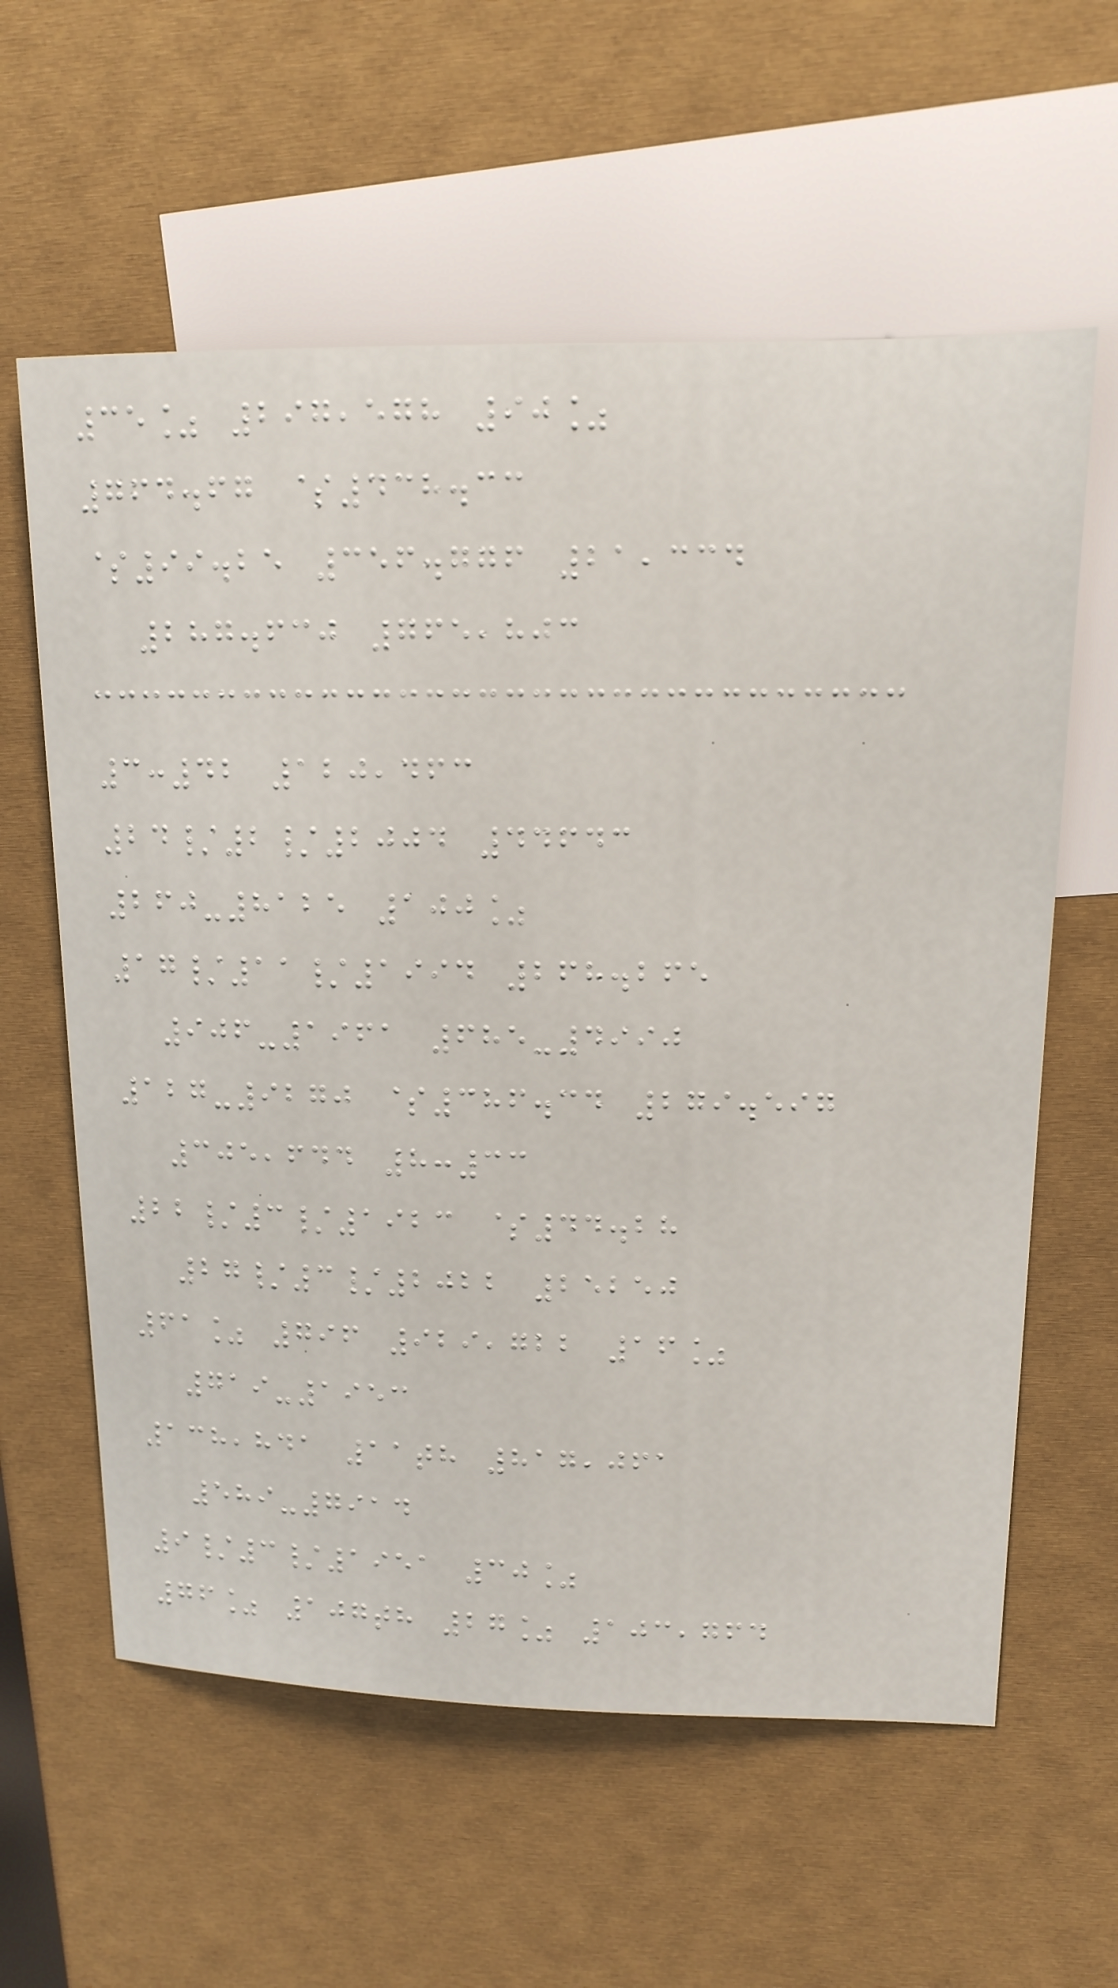35% 297,578 90%
764.67 $438.33
$99.25 356.776 21,334
287.630 765,803
3:42 120,463
24/2/2004 44643
260-8125 100%
17/11/1994 268.265
906-1961 685-4990
127-9270 $386.34 279.597
305,644 8:33
22/3/1923 $44.28
27/3/2022 25250
61% 796 929,722 16%
719-1953
138,841 11th 817,061
589-7914
9/3/1951 30%
76% 107th 27% 103,764
